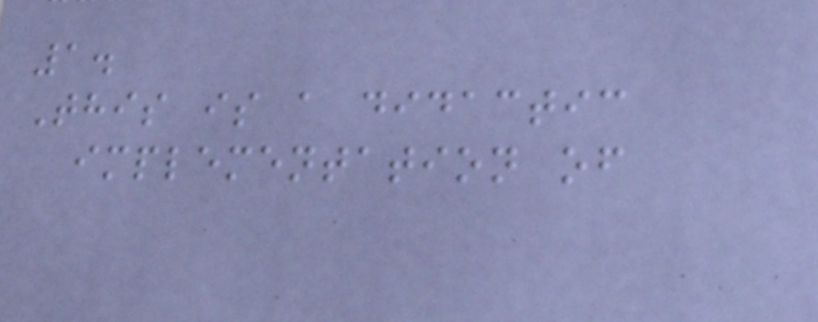1.
This is a didactic
implementation of
